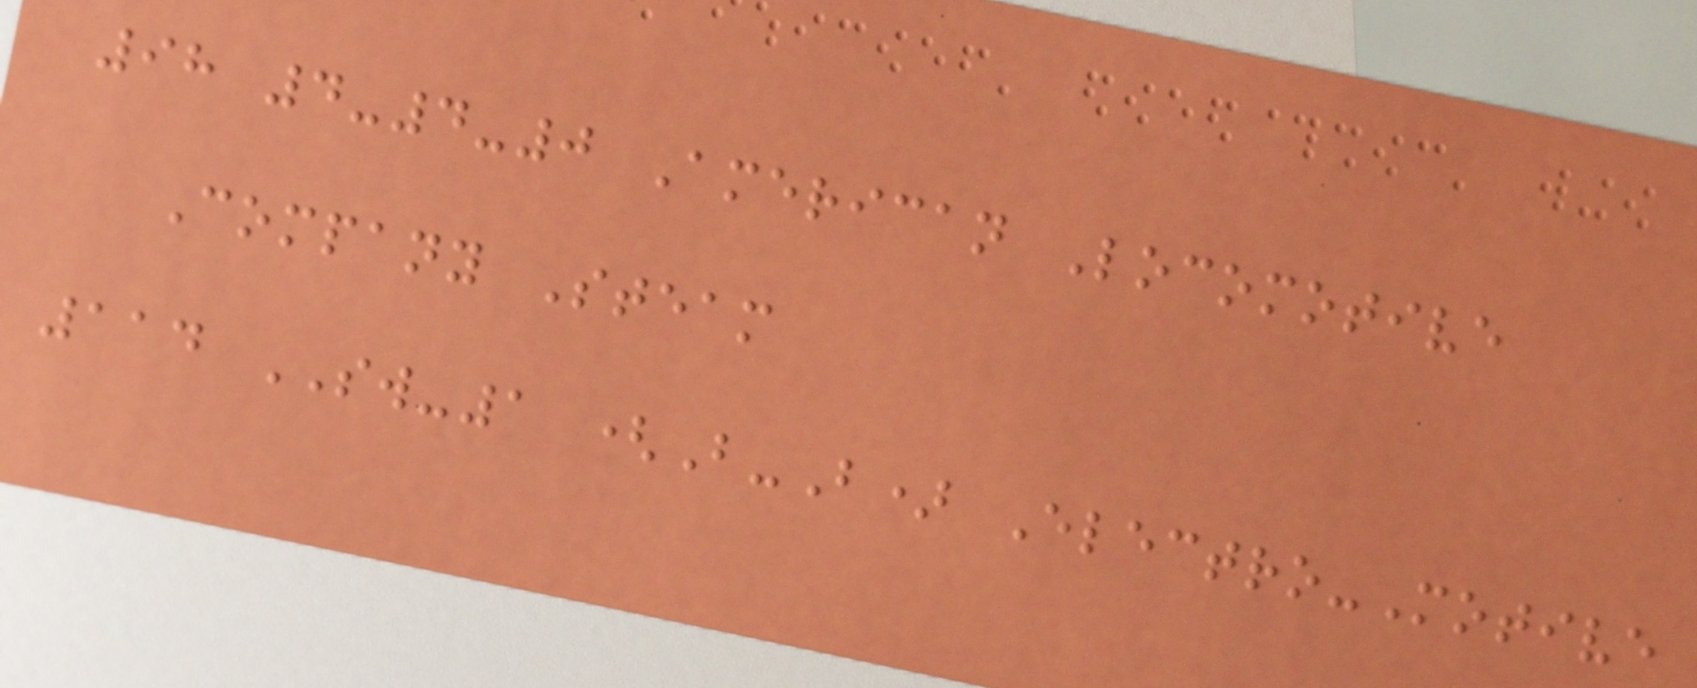98 4-4-0 American Locomotive
Company Steam
114 SW-1 (B-B) Electro-Motive
